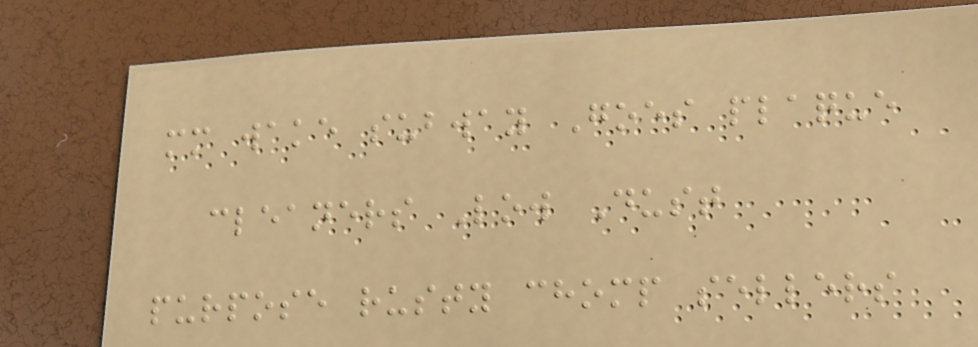mm wake subway Goes plaque
cleaners Low Dust
purpose rusty chomp sellers
